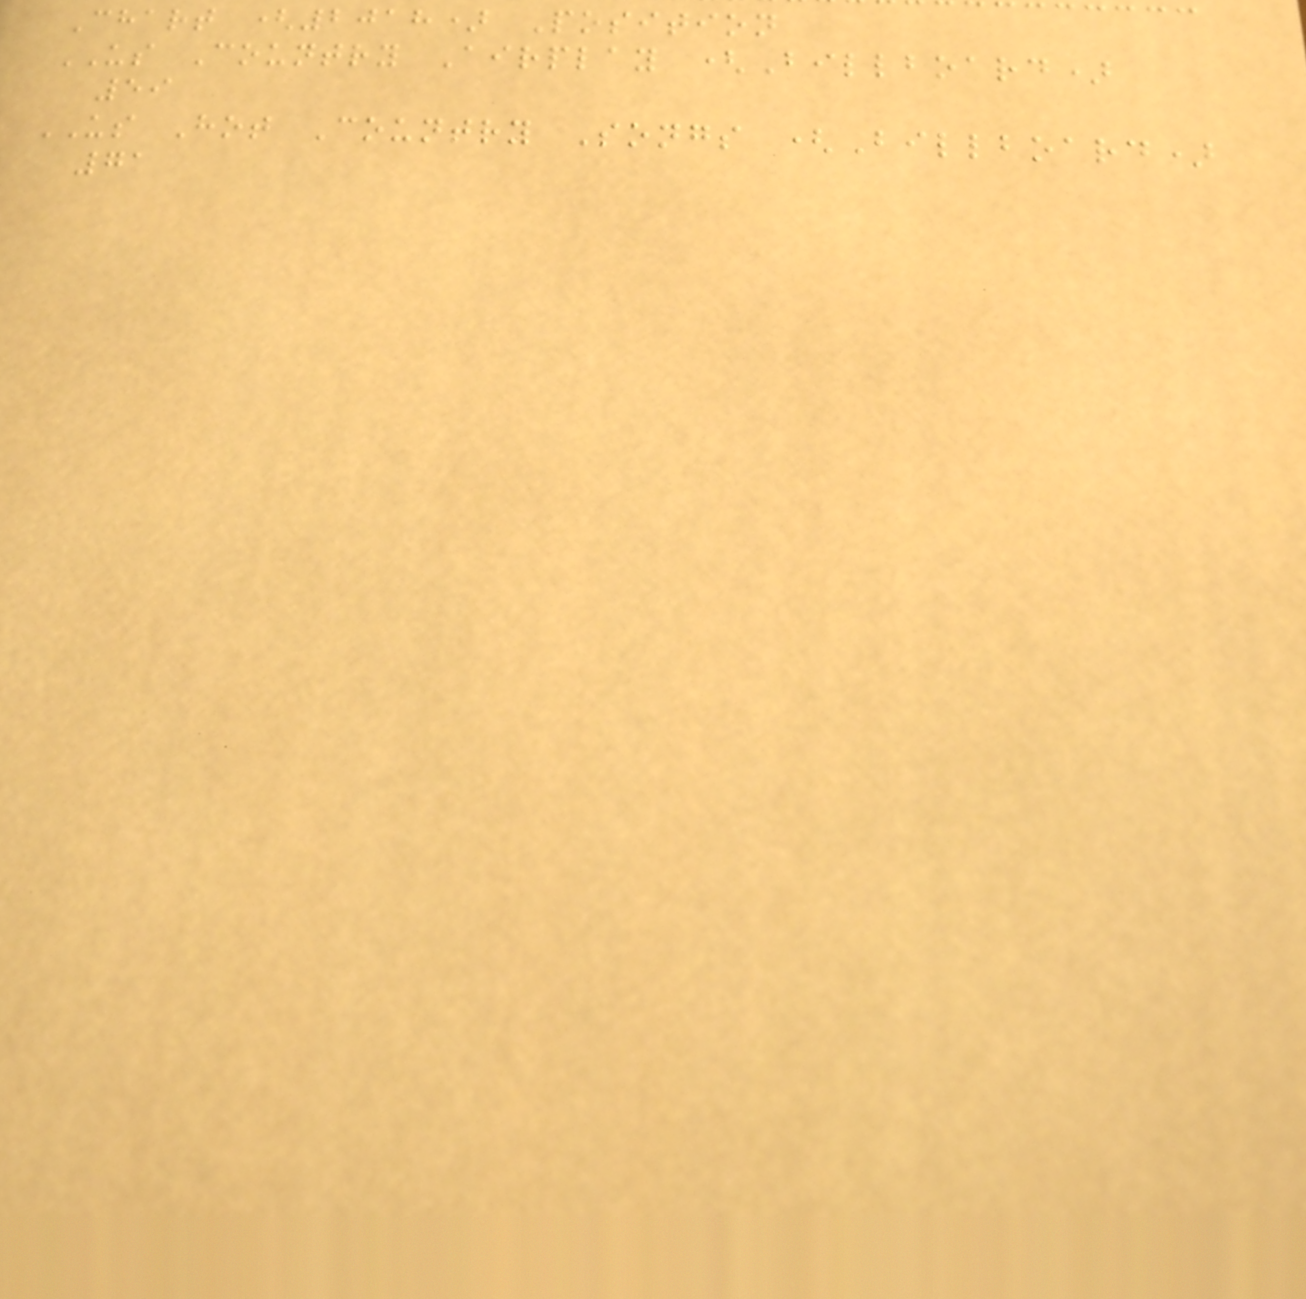Chart (2018) Position
US Country Airplay (Billboard)
59
US Hot Country Songs (Billboard)
71
